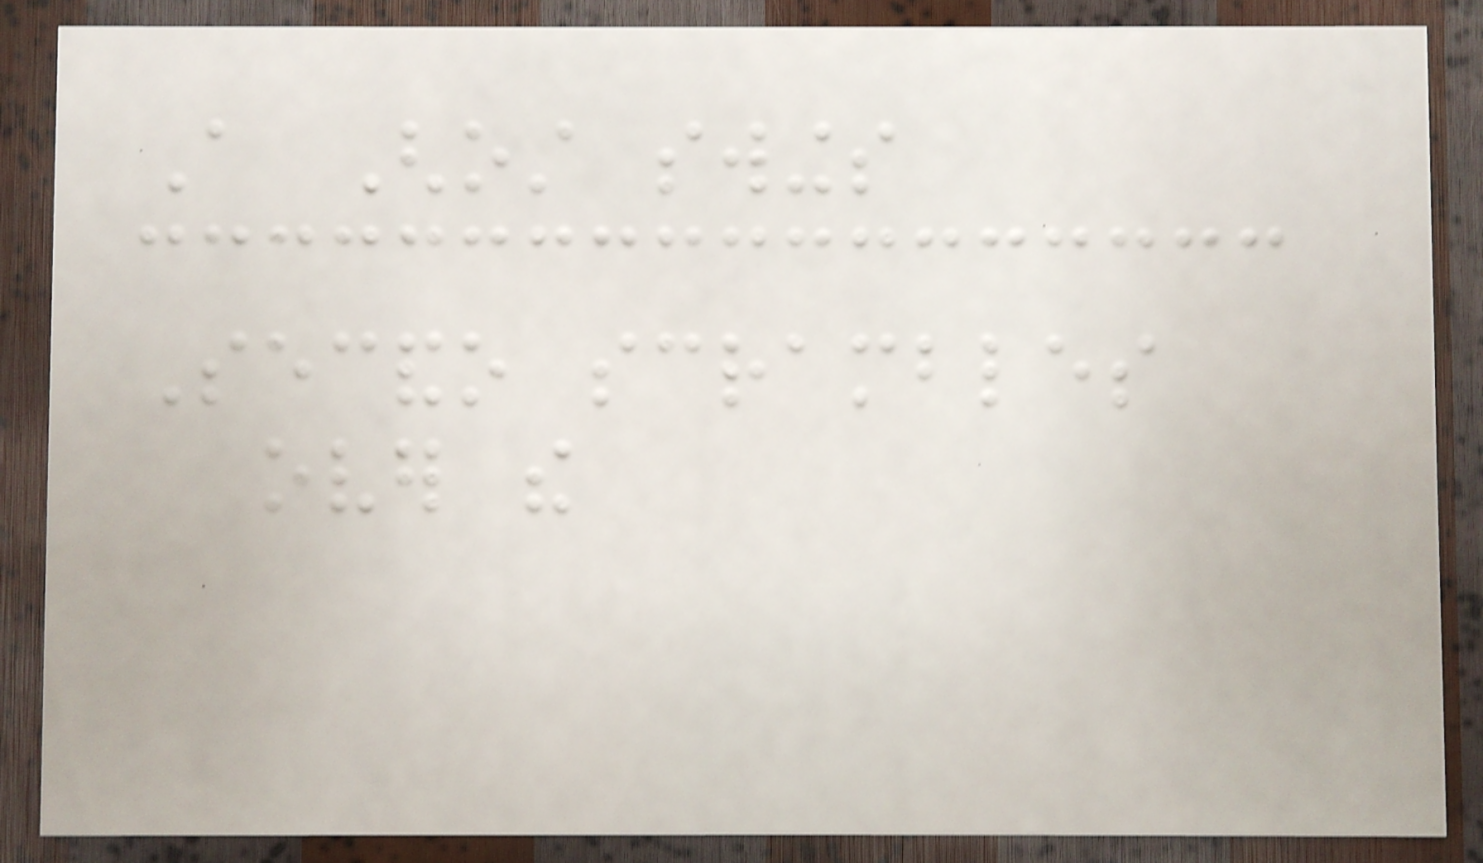A Ghost swings
Secando scrambles
over the
